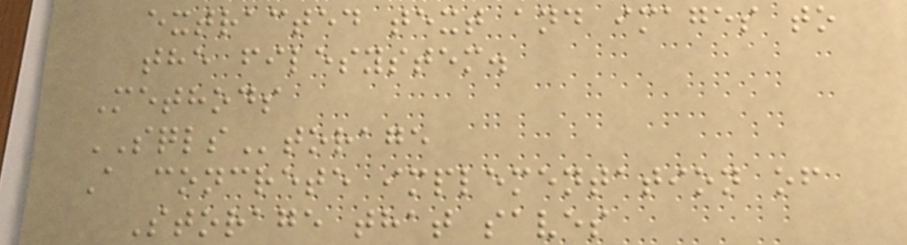extracted text and images to
the filesystem.
Methods
SQLStorage
A concrete implementation of
Storage that saves
